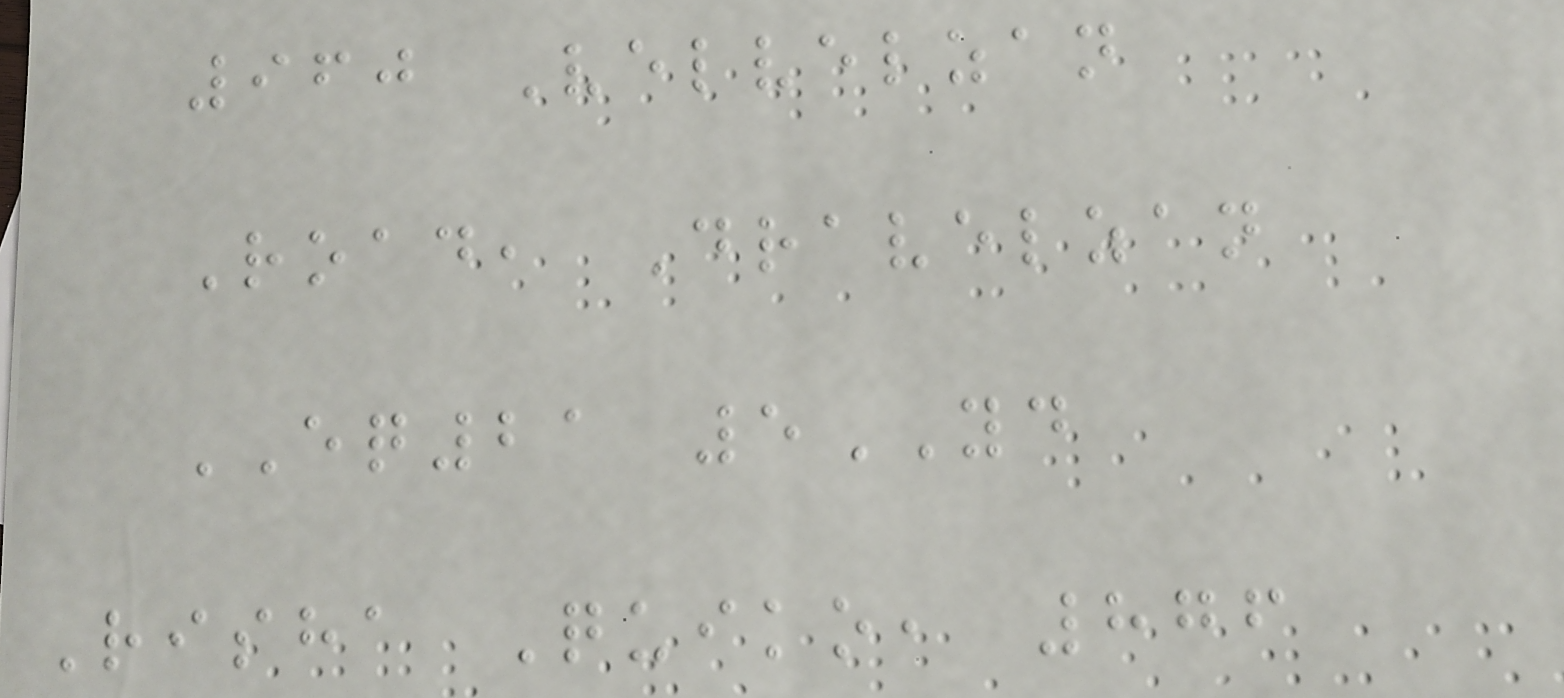960 Velvelzan
Road, Dravelzan
EQ21 5YD
Risha Quiko, 876
